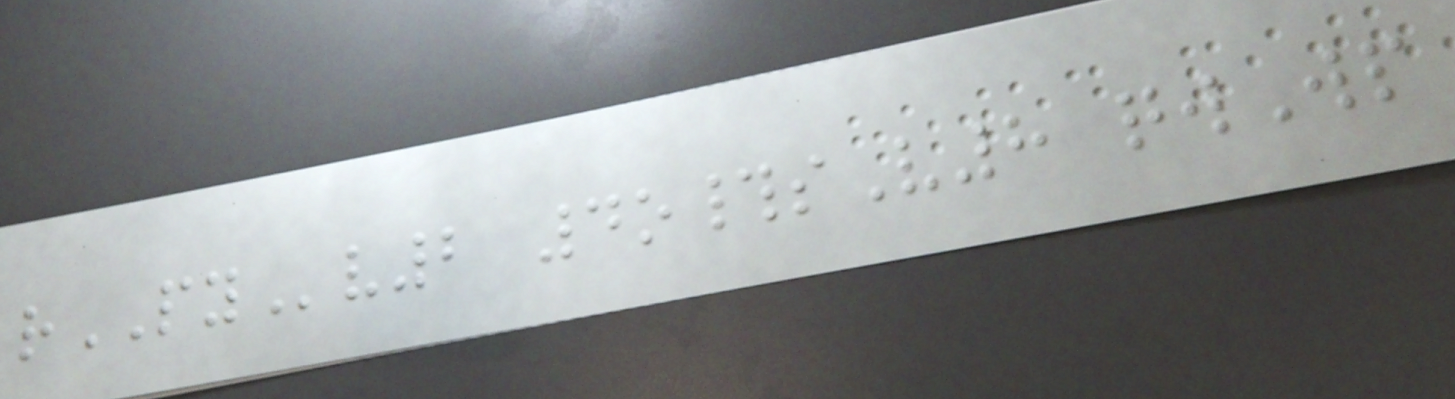rPYv2 4o#sV8 qwWp
